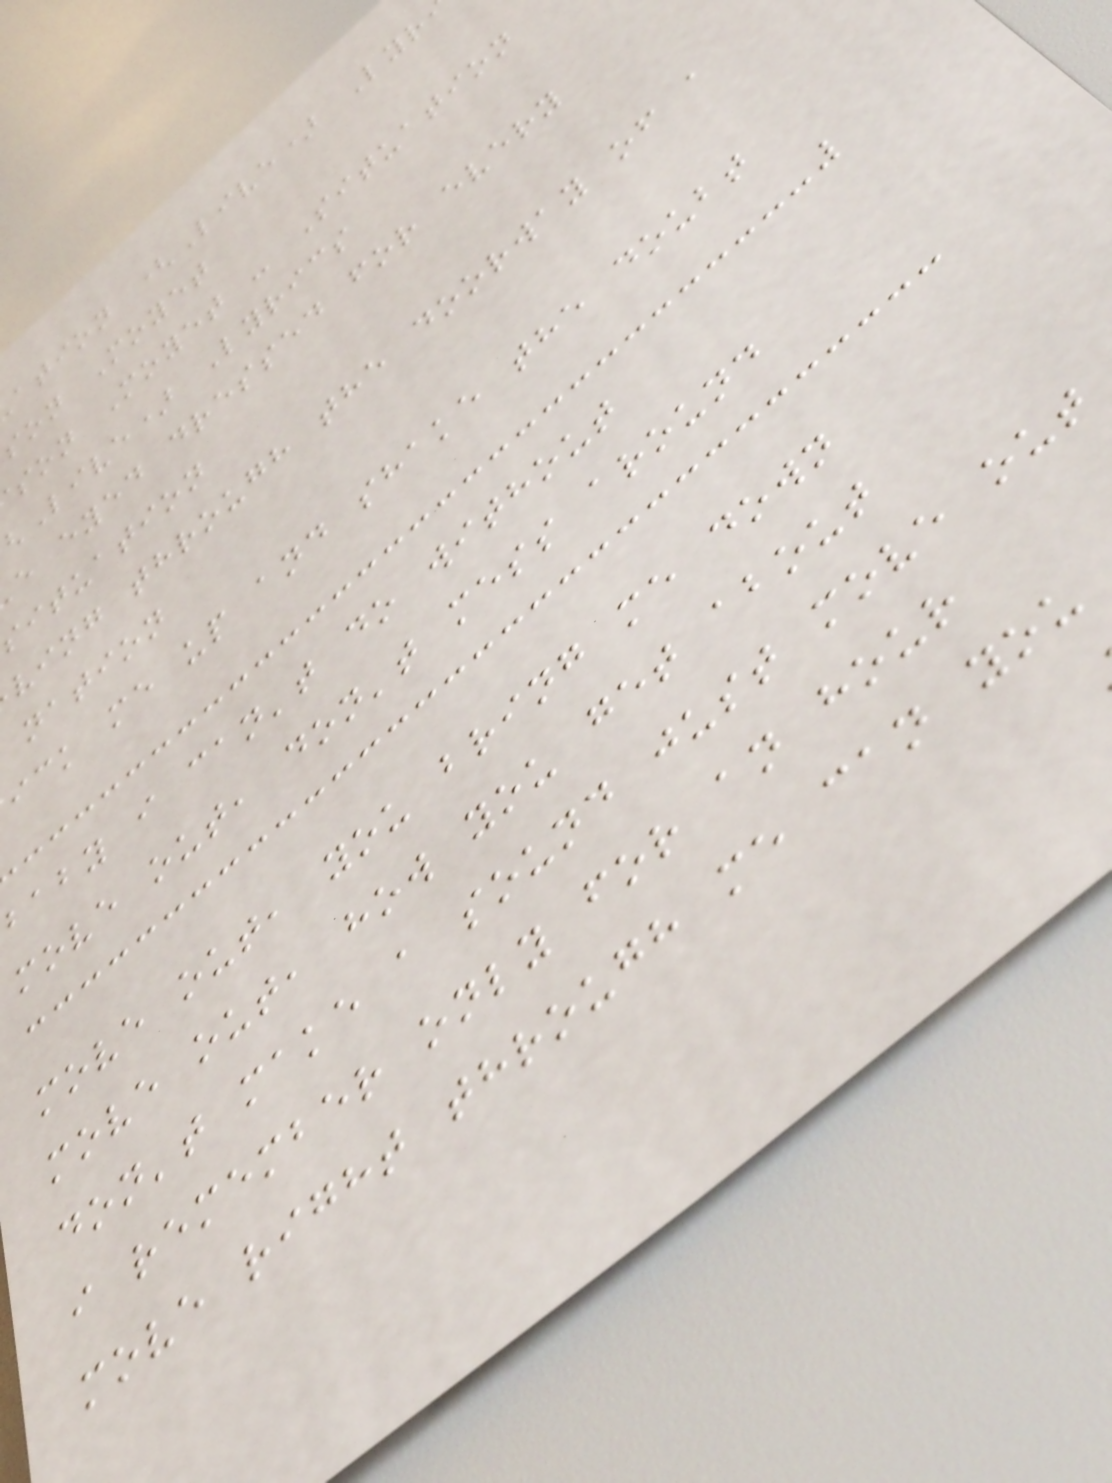ation (Live) Lyr
son Moyet
son Moyet - Situation
Live) Lyrics
e eyed dressed for every
situation
ving through the doorway of a
nation
ick me up and shake the doubt
baby i can't do without
move out, don't mess around
move out, you bring me down
move out, how you get about
don't make a sound just move out
i remember only for an hour
move right through me can you
